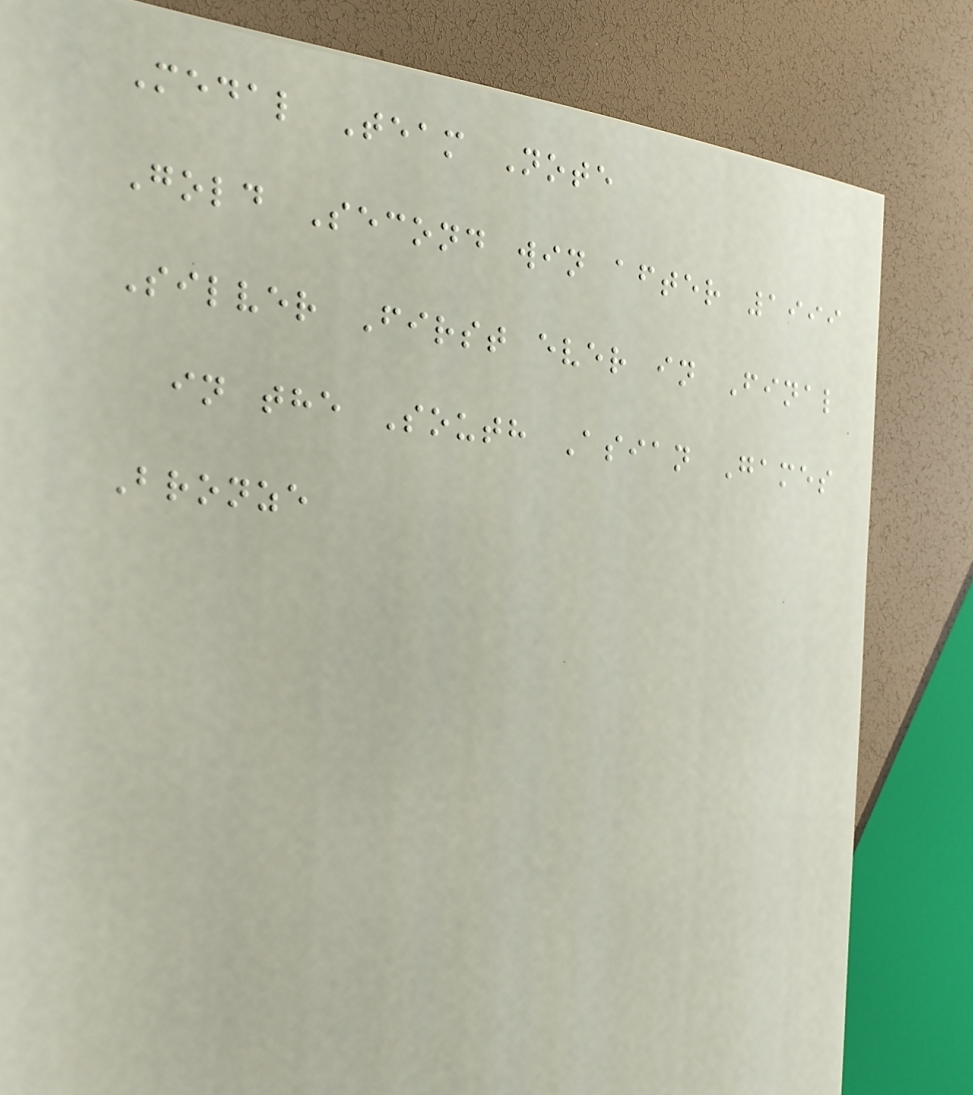Medal Team Note
Gold Second win after 1999
Silver First ever in Final
in the South Asian Games
Bronze
